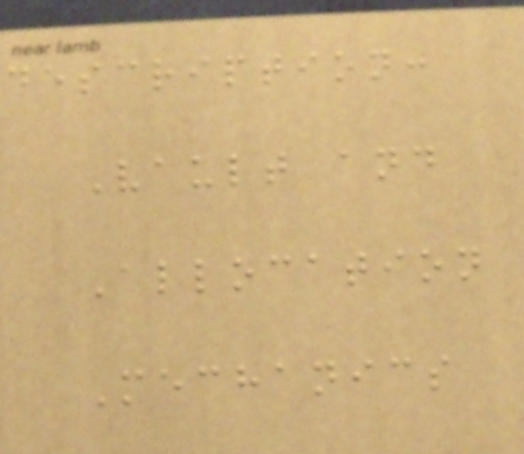description:
Vault and
Allocation
Mechanics
